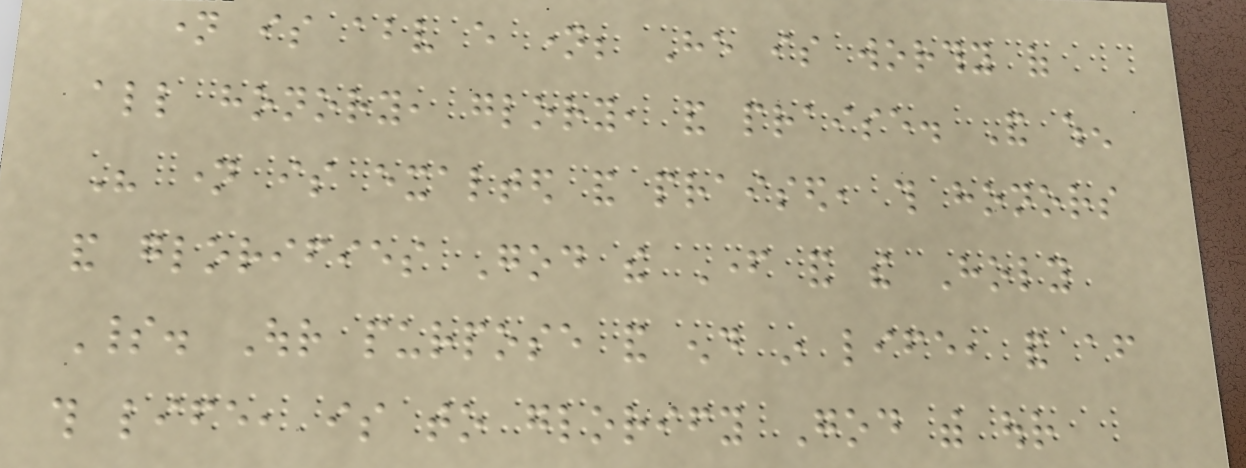name is above every name; He is worthy of
all honory, glory, and praise. And when
His name is exalted and praised, this honors
and glorifies God the Father and the Holy
Spirit. Our purpose and end in life, and after
this life, is to glorify God with our
